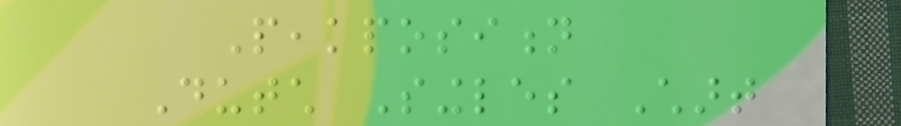Peakposition
Dutch Singles Chart
